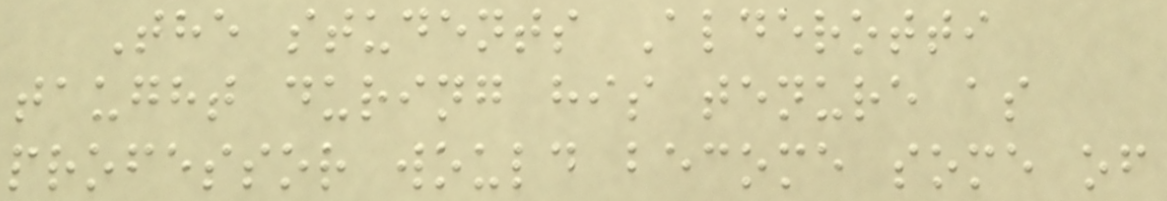The students Alderotti
taught during his tenure as
professor would become some of
